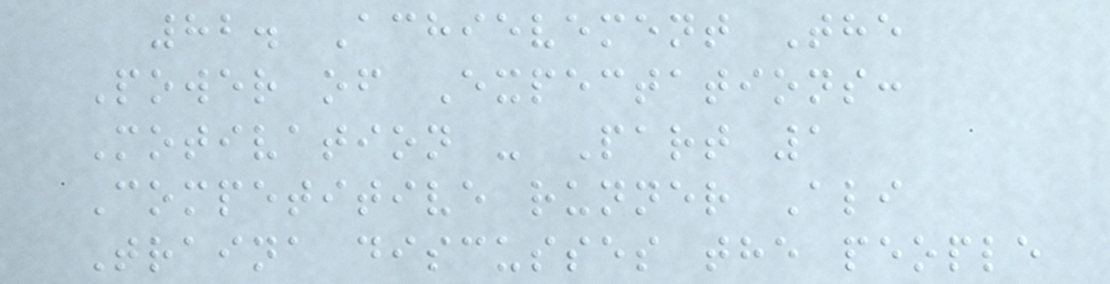82. Achievement The
Power of Expectations:
Motivation - Part 1
Competitive runner Ali
Traina discusses the people
